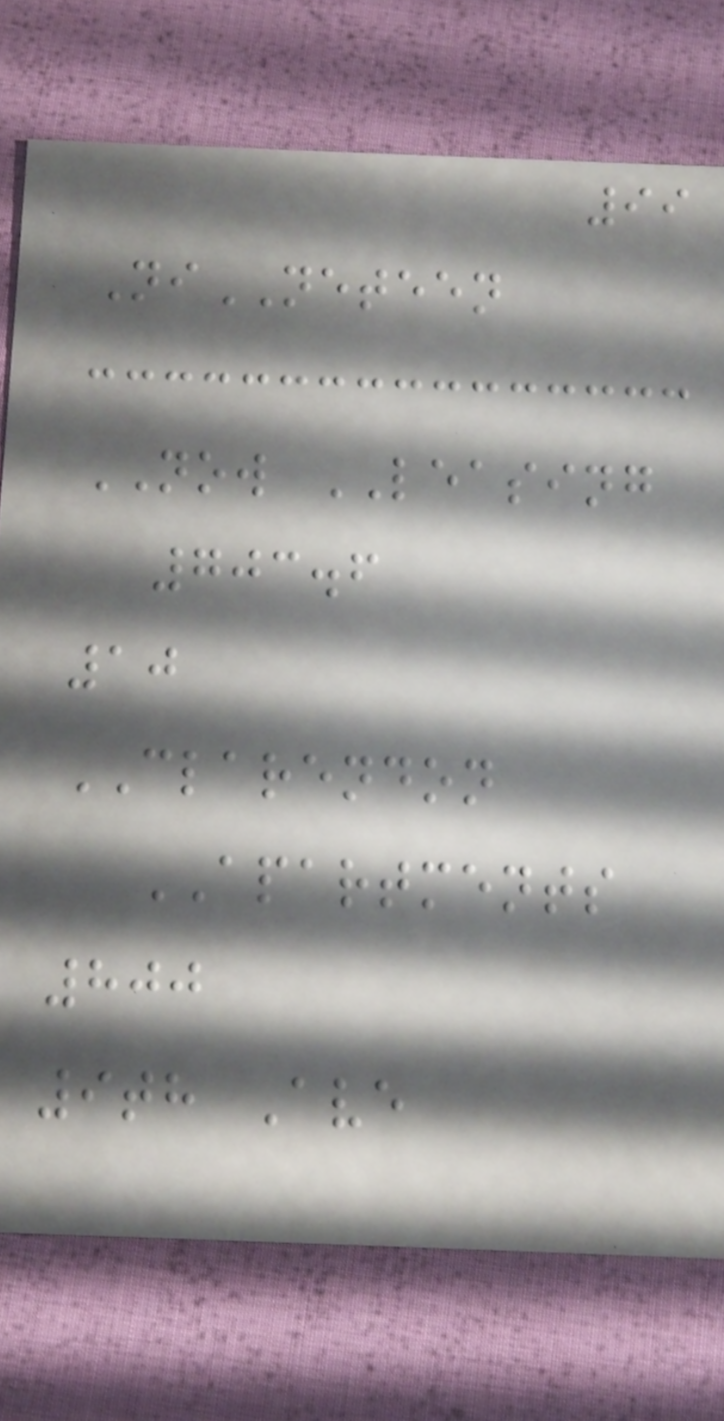99
NiNETEEN
NOW LEASING
703.6
10
CLARENDON
APARTMENTS
800
9th Ave
